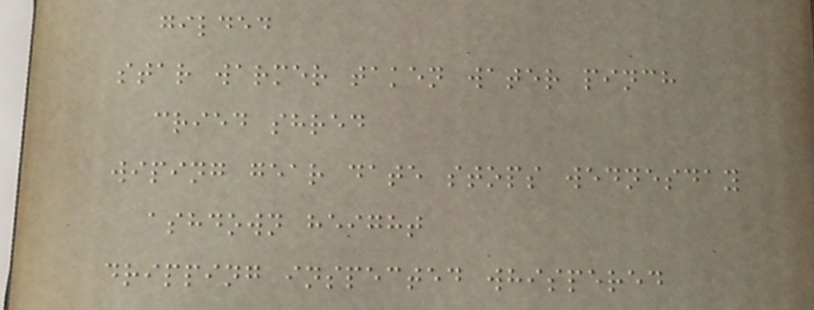gilded
star warmer taken water pinch
cried shred
wiping gear date stops wednesday
ashdown height
dripping inspected whispered
